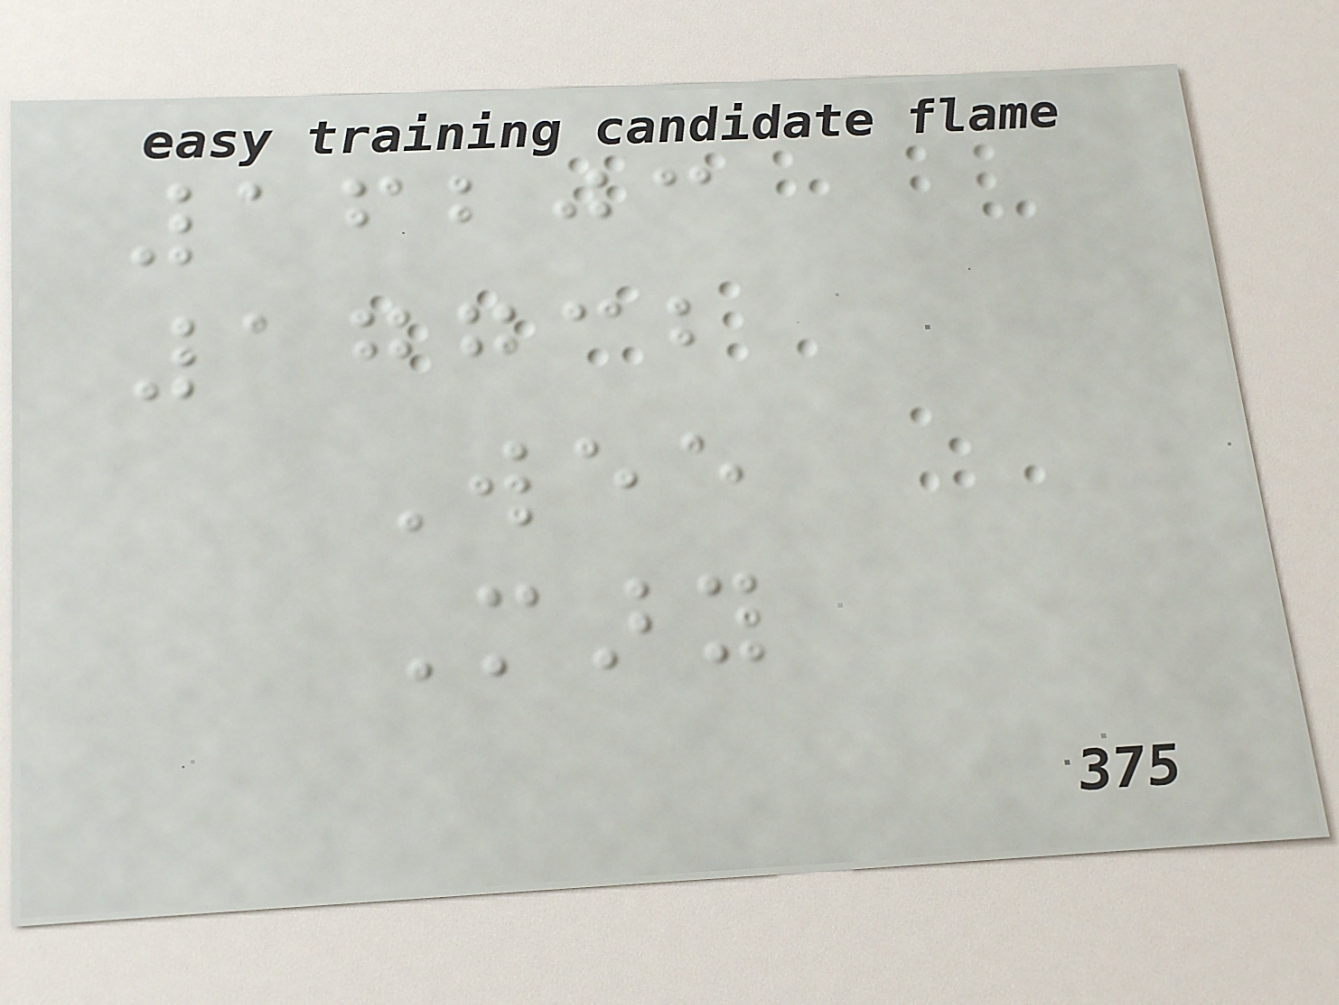16203
17732
Wee
Mary
